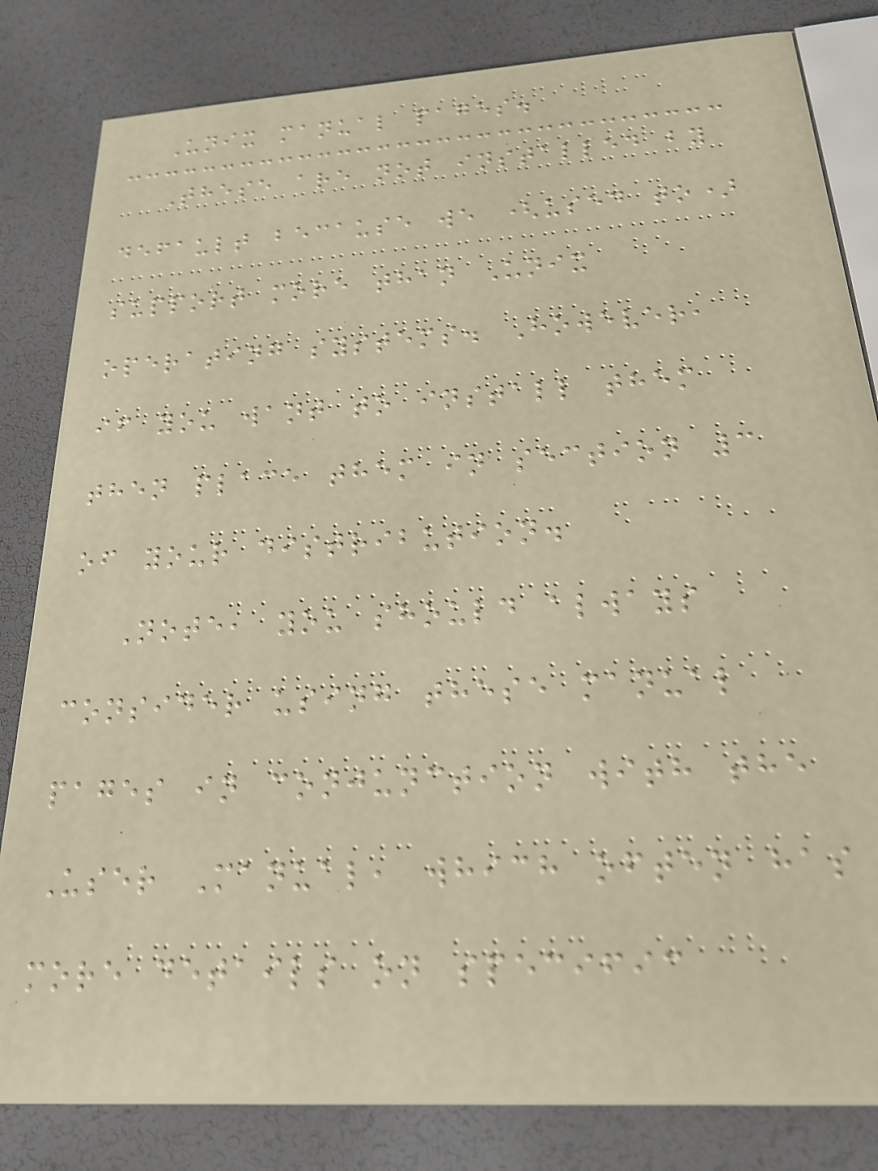Unix manual pages.
These are not installed by
default because we (used to)
support more than Unix
operating systems. However,
if you want to install them
then place them in section 3
of your distribution.
Note, you should always
consider using these manual
pages in conjunction with the
User Manual, which often has
more details on specific
